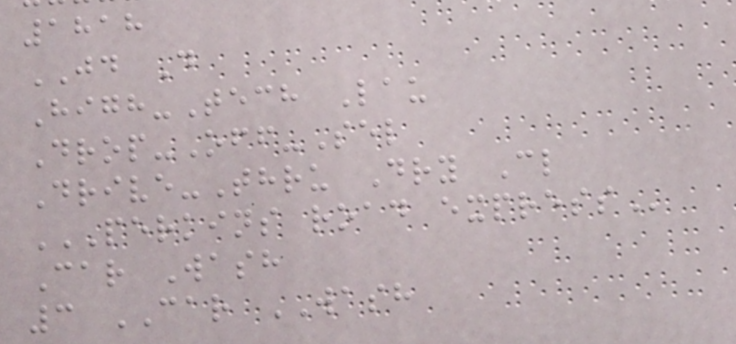1818
JD D
High-Tech Lau
Drop-Off-Sel
Drive-Thru Dry Cl
PERKINS ROAD EXPRESS
Car Wash
3 CAR WASH
